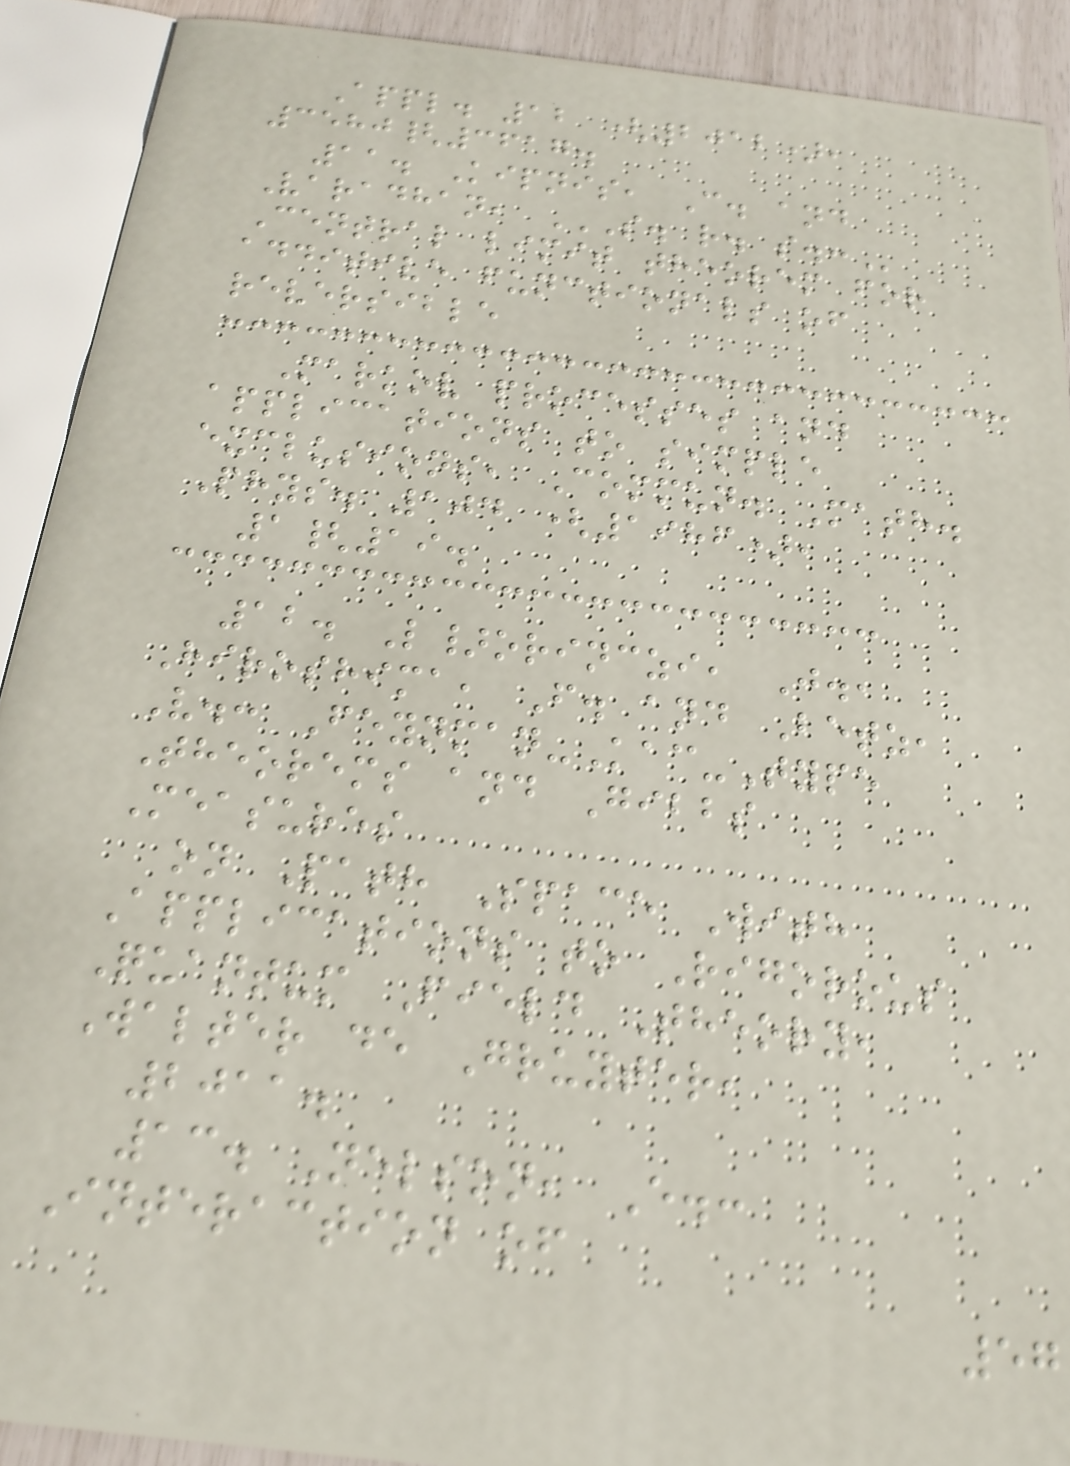Appl. 12 (2012),
3580{3617.
11. Kipnis, C. and
Varadhan, S. R. S.:
Central limit theorem for
additive functionals of
reversible
Markov processes and
applications to simple
exclusions, Commun. Math.
Phys. 104 (1986),
1{19.
12. L}orinczi, J.,
Hiroshima, F. and Betz,
V.: Feynman-Kac-Type
Theorems and Gibbs
Measures
on Path Space With
Applications to Rigorous
Quantum Field Theory,
Walter de Gruyter,
2011.
13. Nelson, E.:
Interaction of
57
